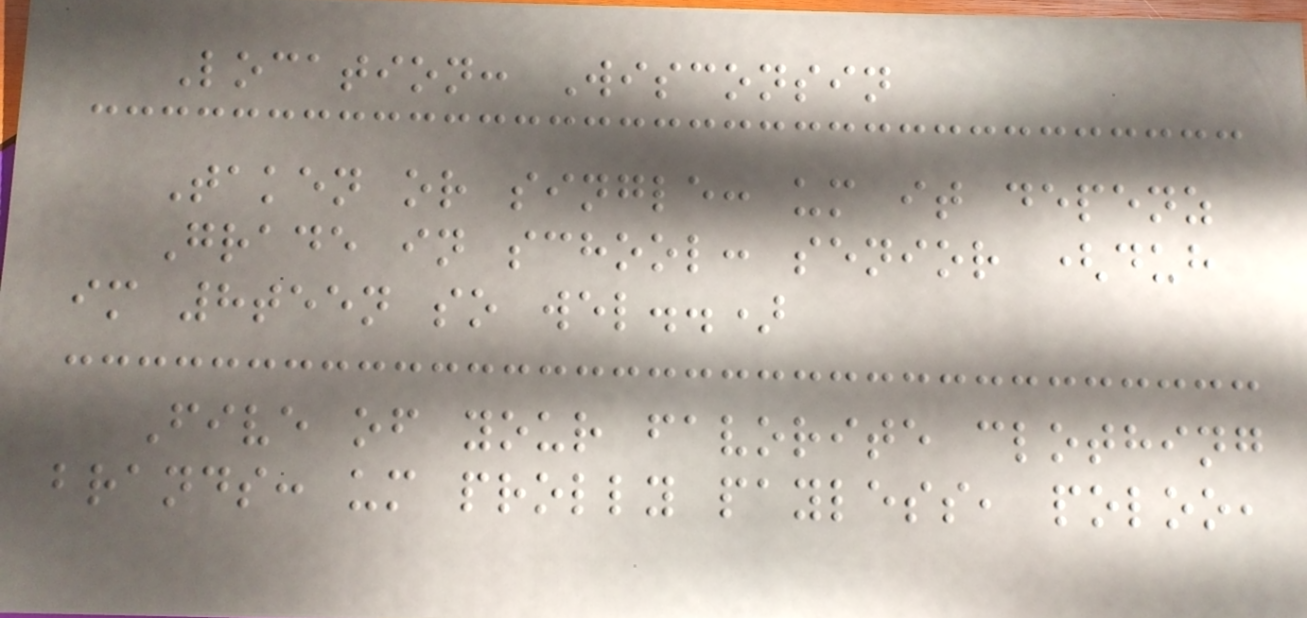Location: Wisconsin
Taken or single: um it depenz
Grade in school: senior (duh
im 8teen so wel..)
Five of your favorite clothing
brands: um prolly payless, poloo,
